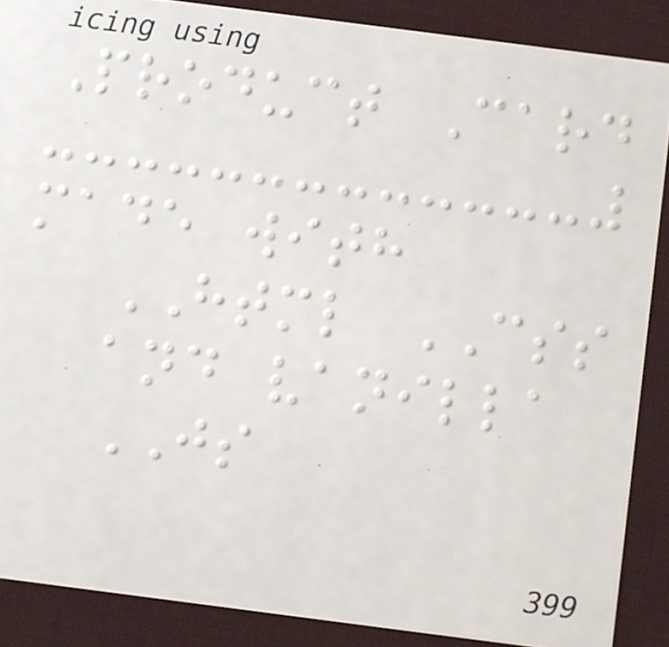Product Card
made with
HTML CSS
and vanilla
JS
